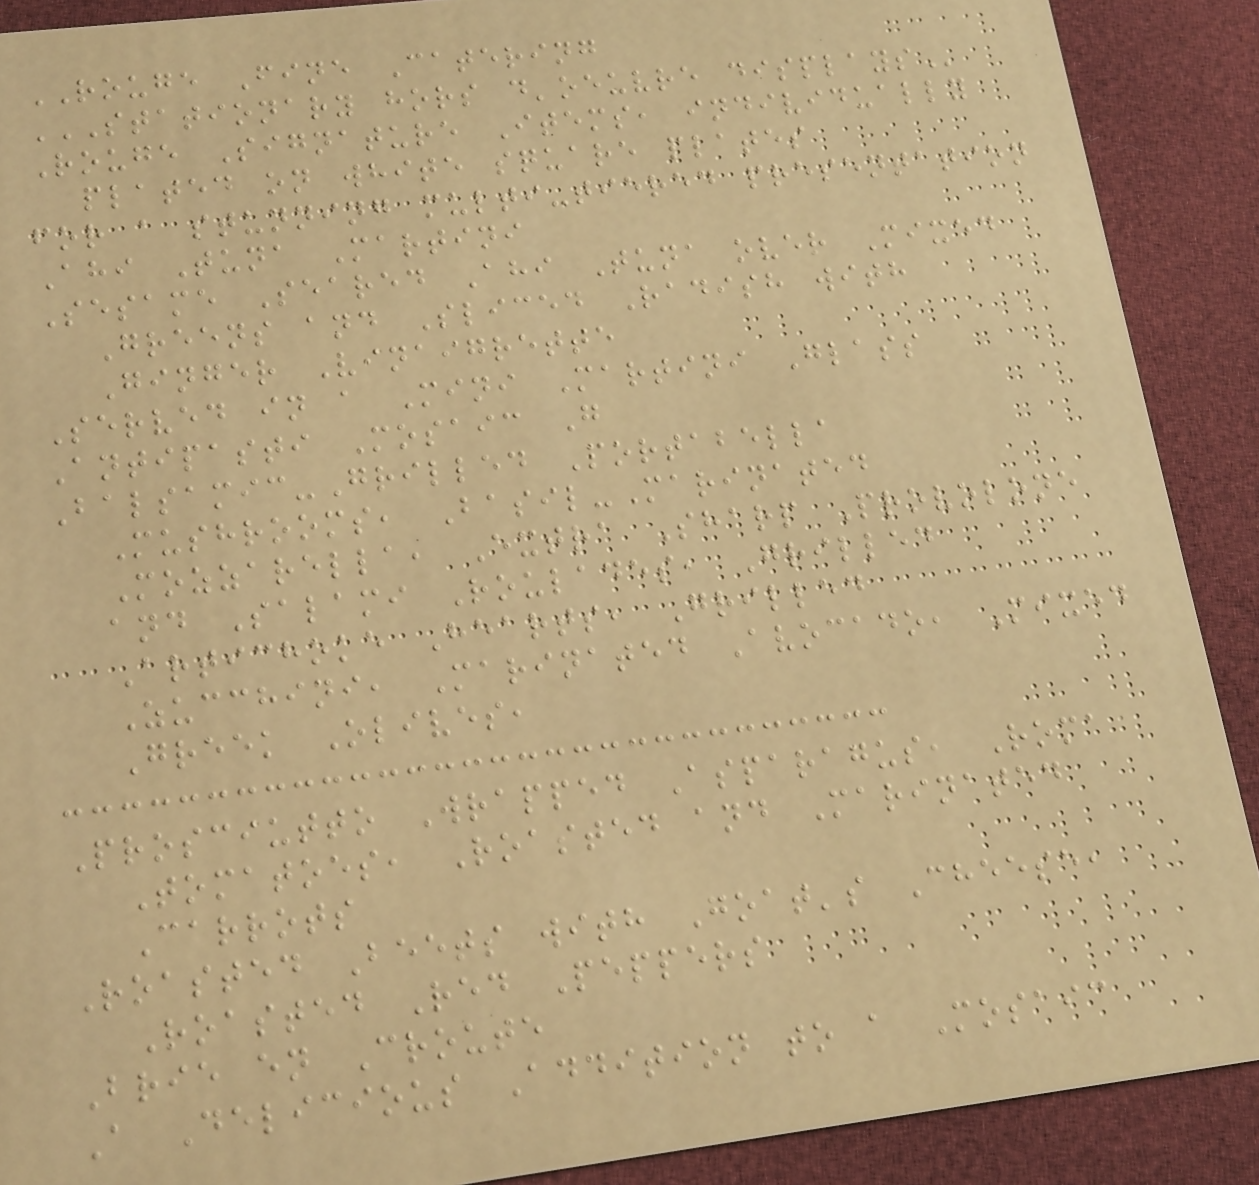ROUGE Fine Catering
STATIONARY HORS D'OEUVRE DISPLAYS
Rouge Signature Items, individually
plated on white square plates
for a stunning multi-tiered presentation
Ahi Tuna Martini
Sesame Seared Ahi Tuna over Mixed
Greens and Sliced Radish with
Ginger Vinaigrette
Served in a Mini Martini Glass
Antipasti Mosaic G
Balsamic-Grilled Portabella
Mushrooms, Basil-Marinated
Mozzarella, Extra Sharp Provolone
and Salami Roulades, Grilled
Artichoke Hearts, Grilled
Zucchini, Marinated Avocado, Mixed
Greek Olives,
Prosciutto Wrapped Asparagus, Roma
Tomatoes, Roasted and Marinated
Carrots
Roasted Beets with Goat's Cheese,
Roasted Red Peppers
Brie en Croute
A Delicious Addition to a Mosaic
